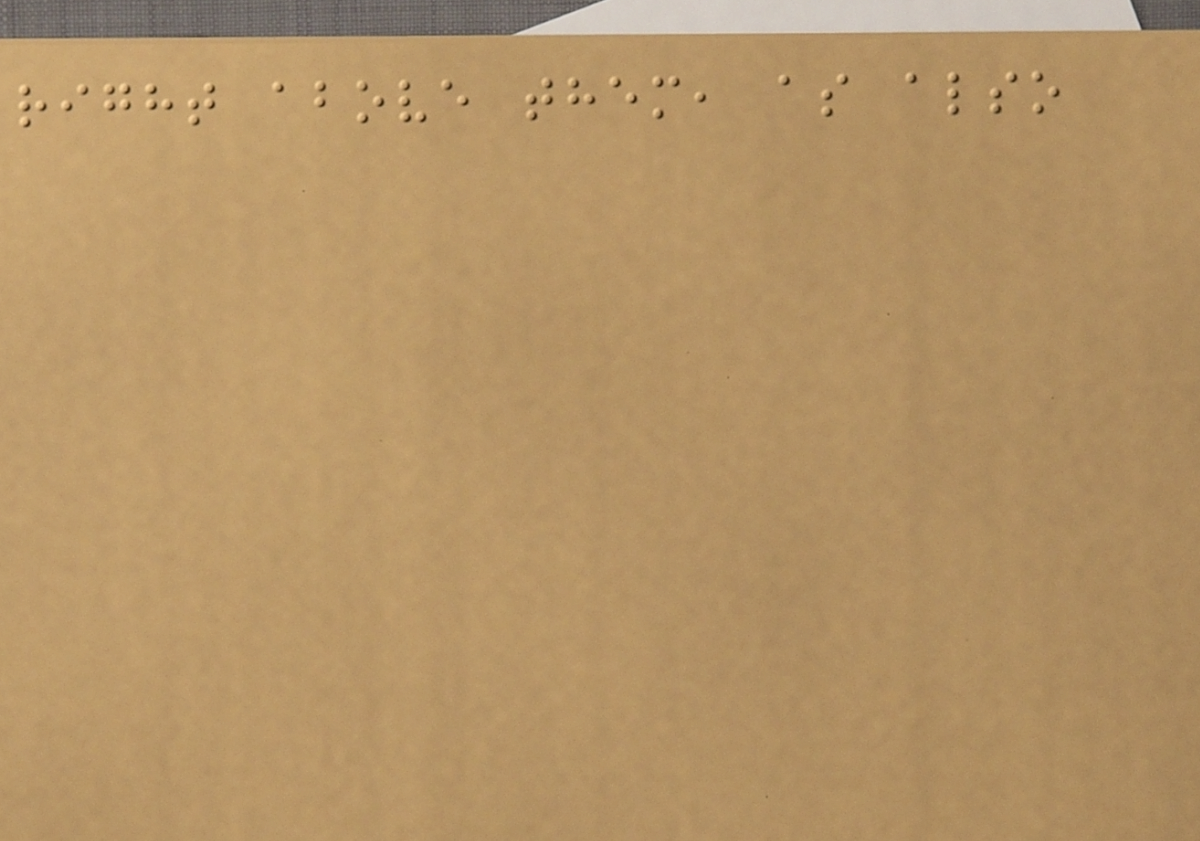right above them, as also
